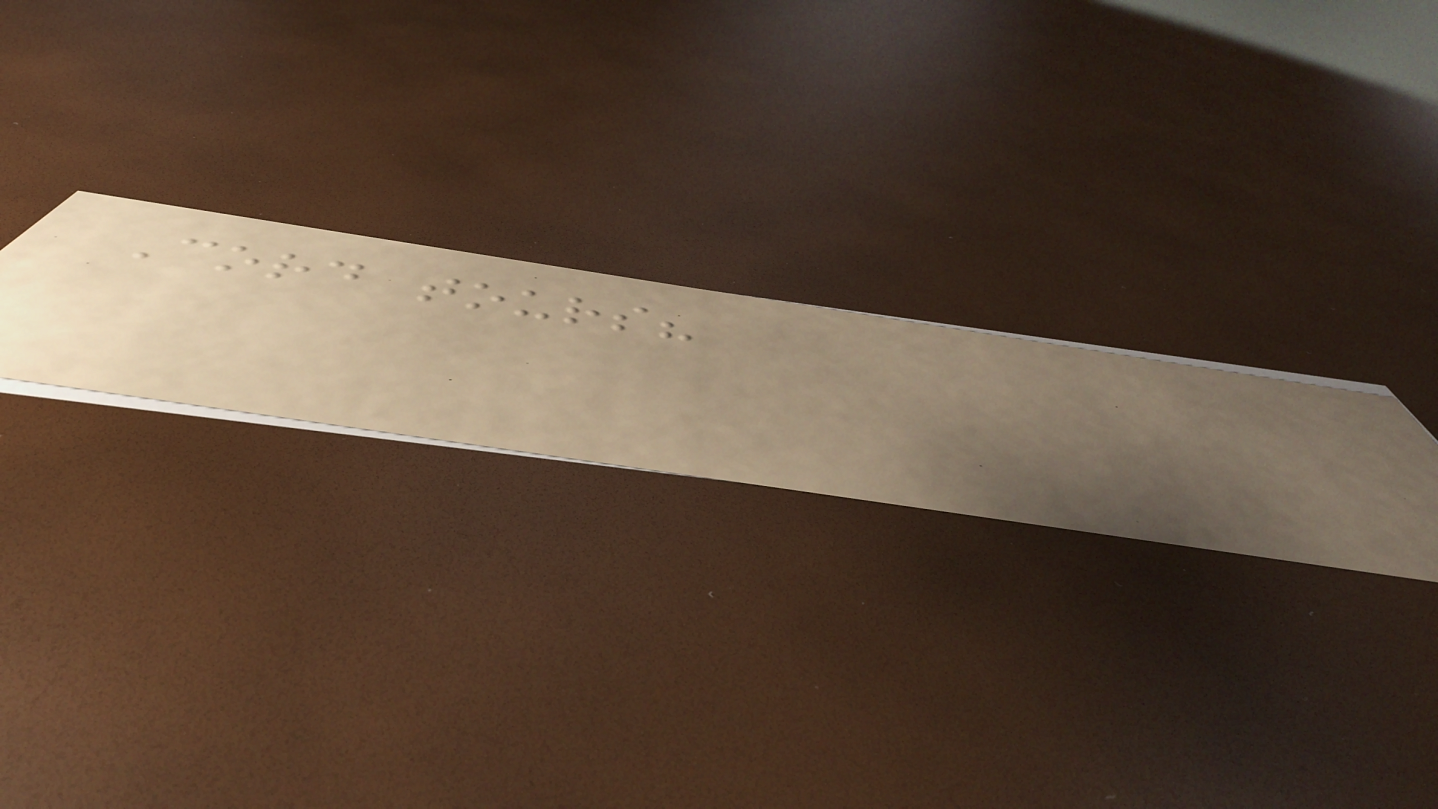Cord tours?
